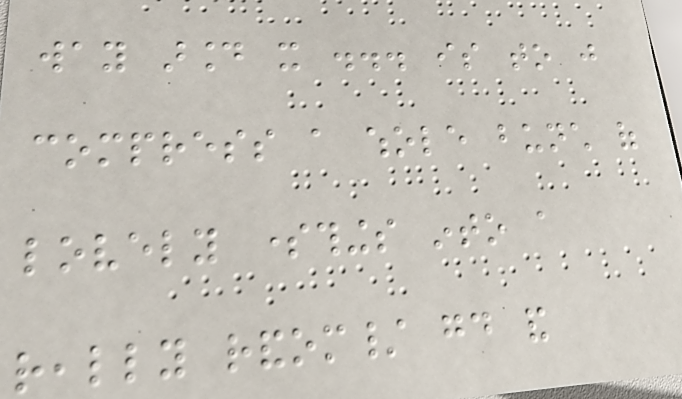way around it ... is to just
compress a whole bunch of
lovely somethings into a
really random/ good and
